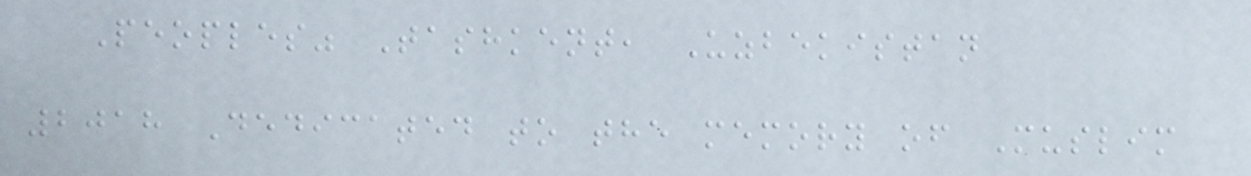Peoples" Tashkent, Uzbekistan
2018 Dedicated to the memory of Muslim
